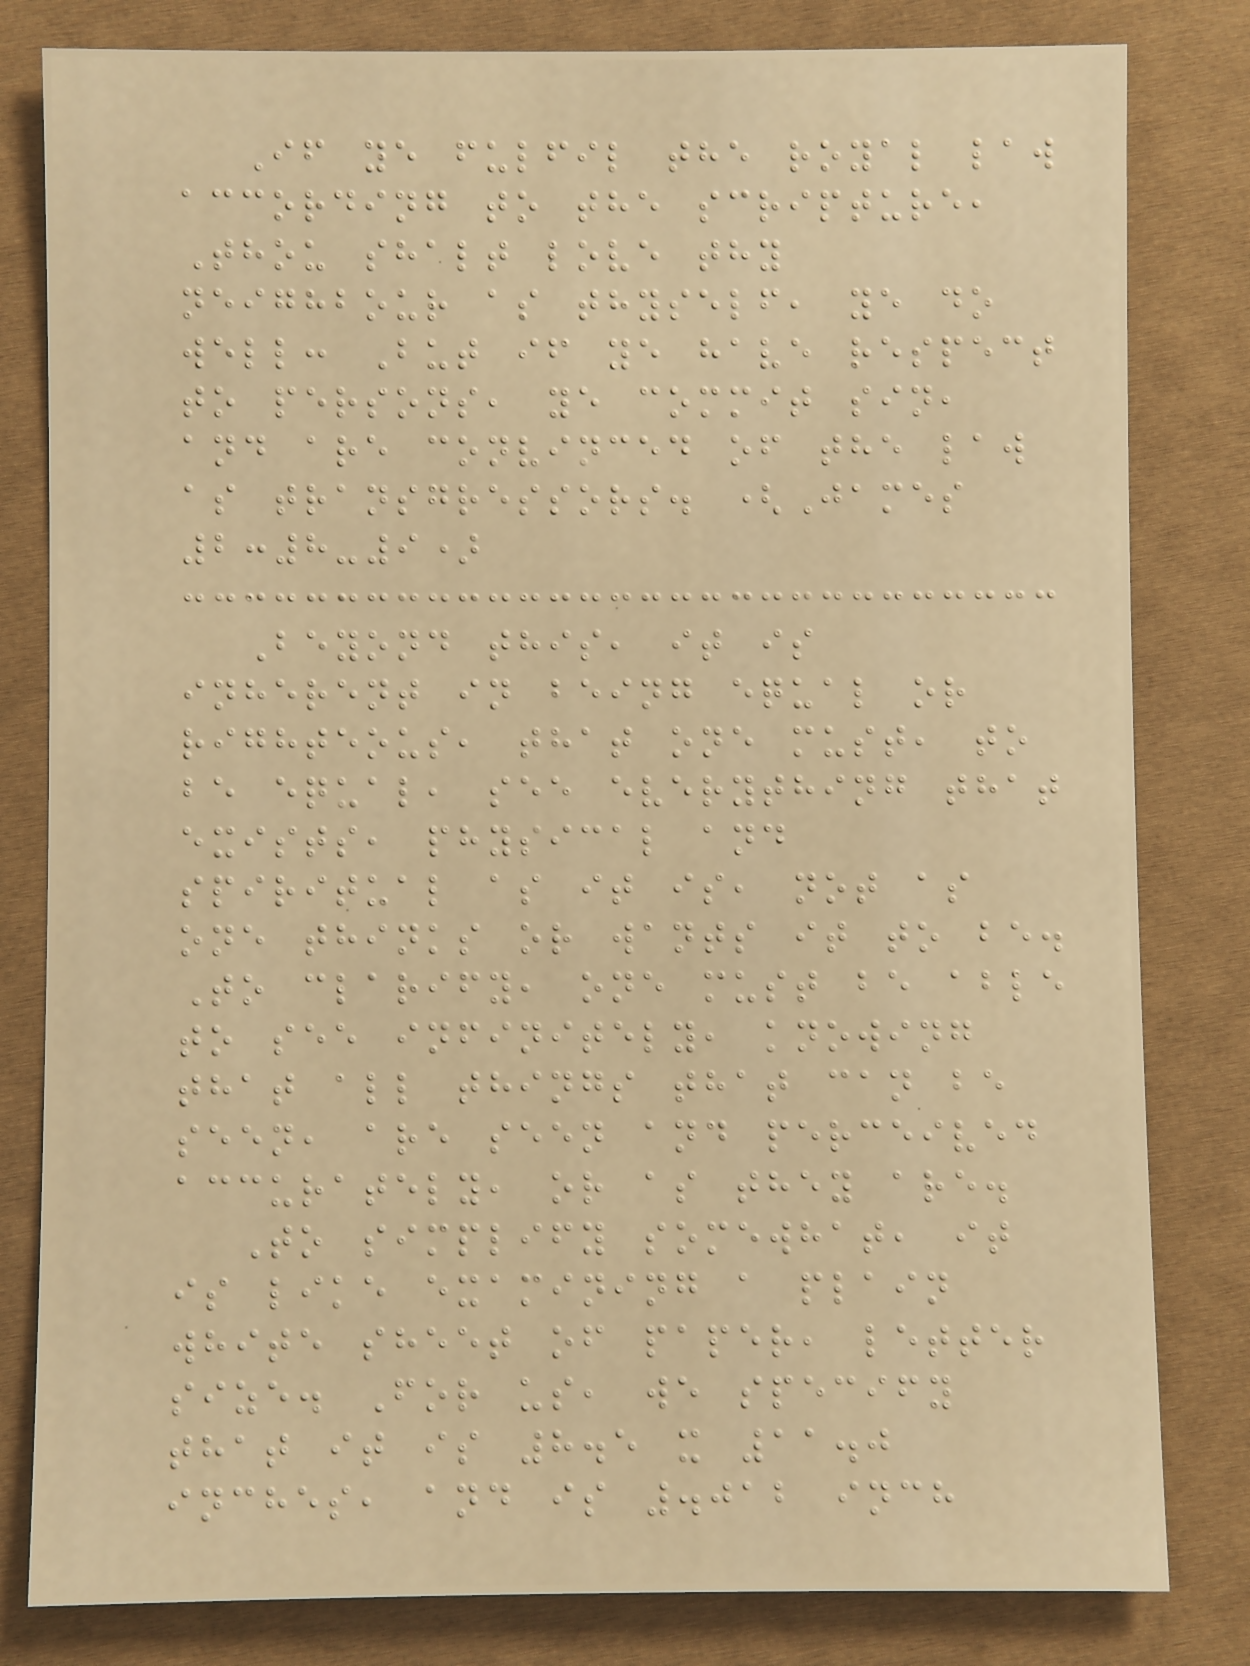If ye fulfil the royal law
according to the scripture,
Thou shalt love thy
neighbour as thyself, ye do
well: But if ye have respect
to persons, ye commit sin,
and are convinced of the law
as transgressors. (James
2:8-9)
Beyond this, it is
inherent in being equal or
righteous, that one must, to
be equal, see everything that
exists, physical and
spiritual as it is, not as
one thinks or wants it to be.
To clarify, one must be able
to see infinitely, knowing
that all things that can be
seen, are seen and perceived
accurately, or as they are.
To simplify somewhat, it
is like examining a plain
white sheet of paper, letter
size. For us, we specify
that it is 8.5 x 11.0
inches, and is .012 inch
